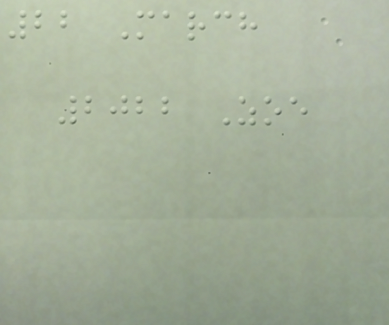22 March
2022 Zoe
